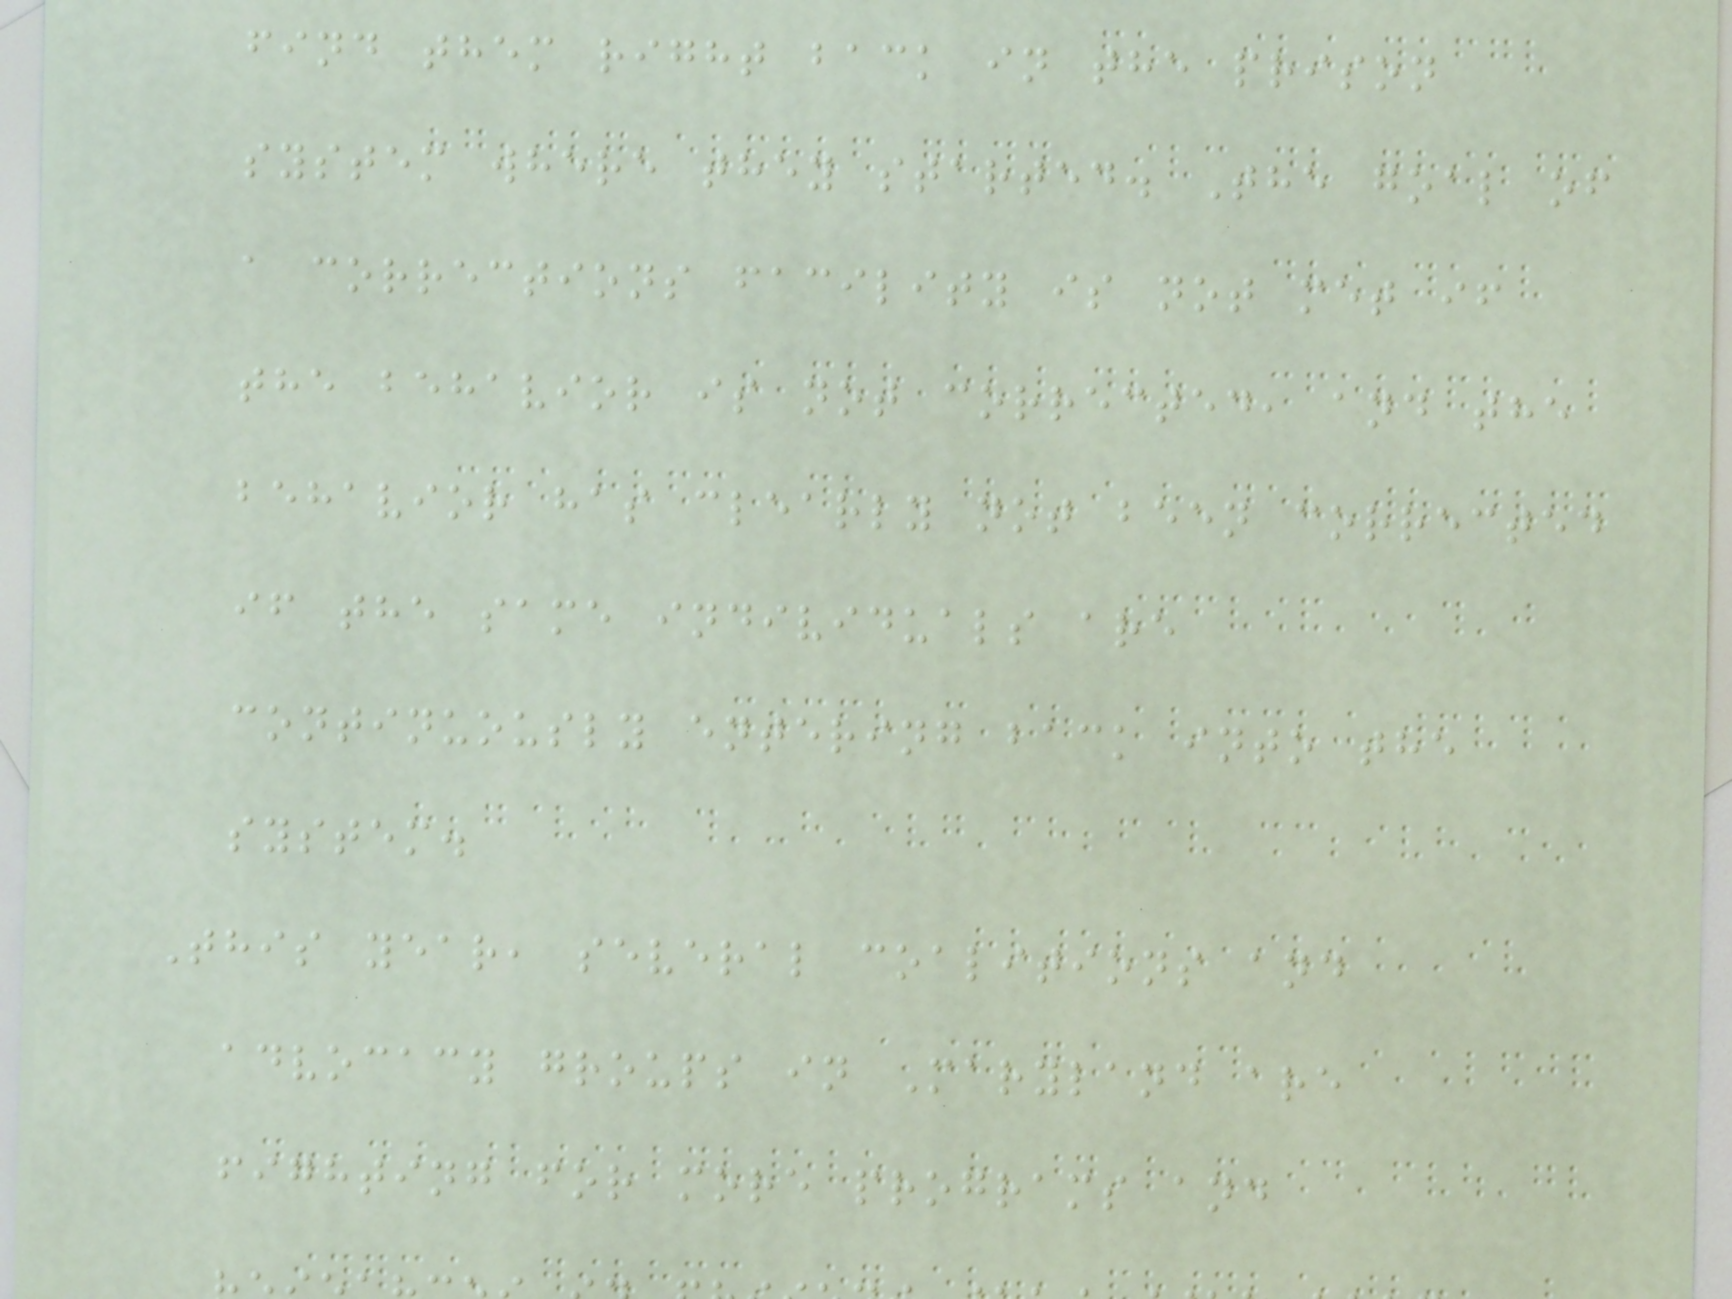find them right back in the prison
system where they started. The goal of
a corrections facility is not met if
the behavior is not corrected, and the
behavior has clearly not been corrected
if the same individuals are
continuously entering back into the
system.
This year, several coalitions and
advocacy groups in Maryland are
fighting for more programs and
